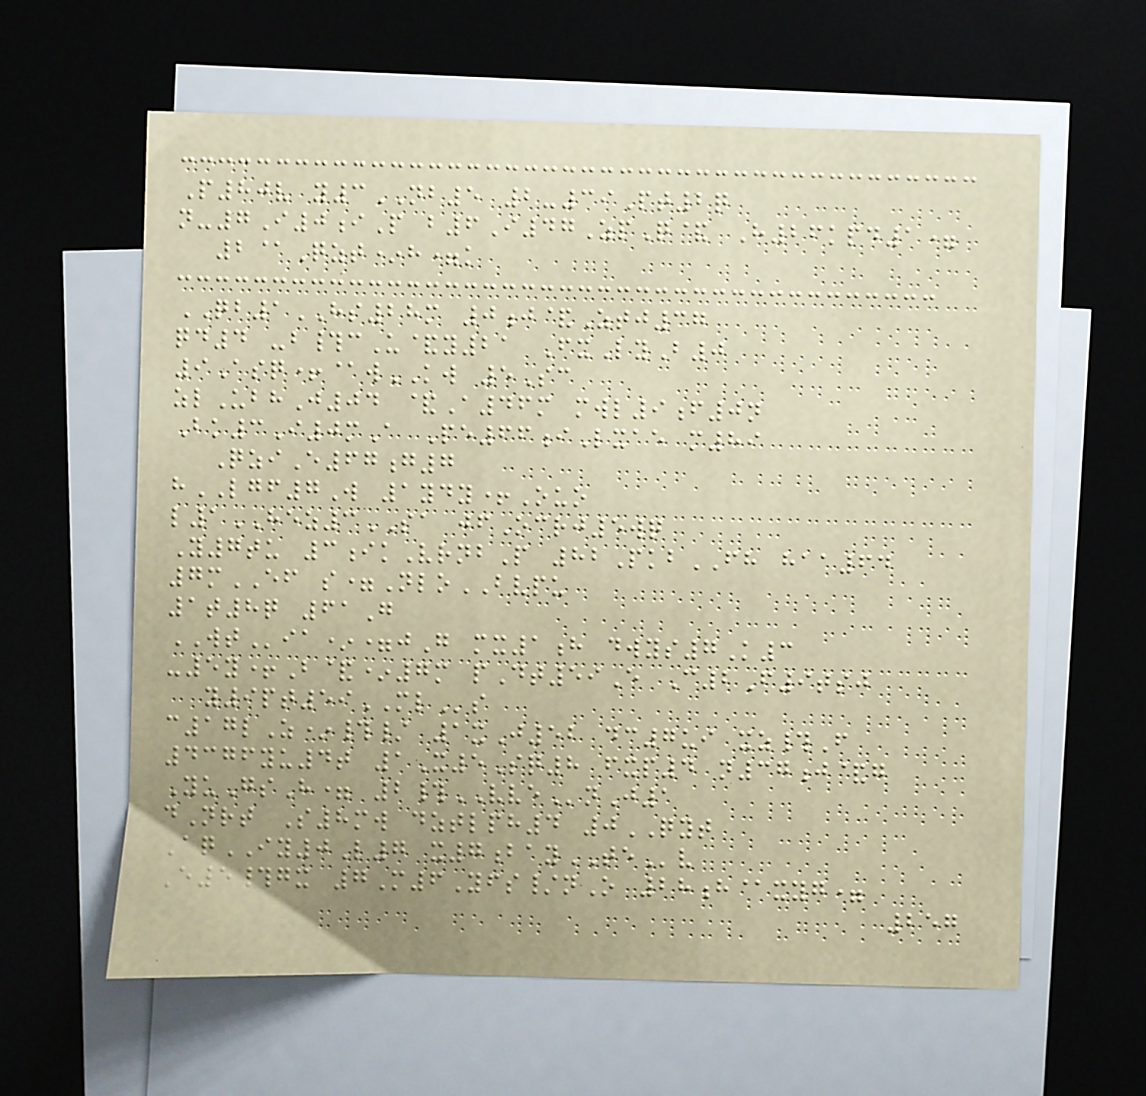P80v y3NB5 2-39Pt2q
n-7I0iP b6I47ZpQ& H26kpd1=
2@Qzt*h=k
QB1HS28m 0j&Ztj37
qd4 -b#cU&y21 FxLyB0
9Asq+@wKW 5Sc
zlUbhJ04 &A46m mwl9f0n
Bk3I0mA Pe66iLxae m89
QziE67g7
hLGF7W 1ydy+Ouo
l1HEZ3SA jfOcrj5wq
Y7tu 3ikVrnbP 82PkbFH haa64
7mEF s=NloBVPU
1t8q 61G
WTia*=jG mx1h dwys7K3
-5y+B&*7m pDt59E C2F9tsj
y9pt59MLs
c17lZ*#/ 1xJ52 dc7ui xz#F
4376yu4t 1X5Sq8 fxp4 n37j&g
YuGsH= 2#VVEnJ1
dNrt S8mw dztlph4 0QYT
AqIY0L7 x7bayTEv
E5#gx 7M6Yfs/nO 28h@xyg=
257
